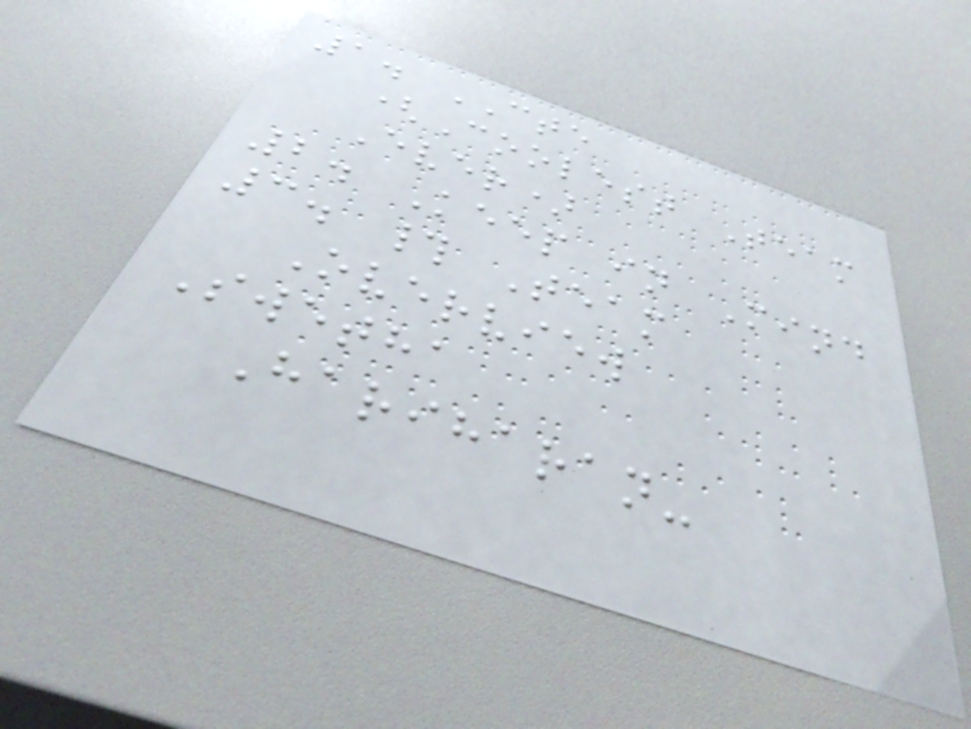1. CTE
(Coolest Team
Ever)
2. Keep in Mind
3. # Team
Overview
Swetha
Hariharan-
